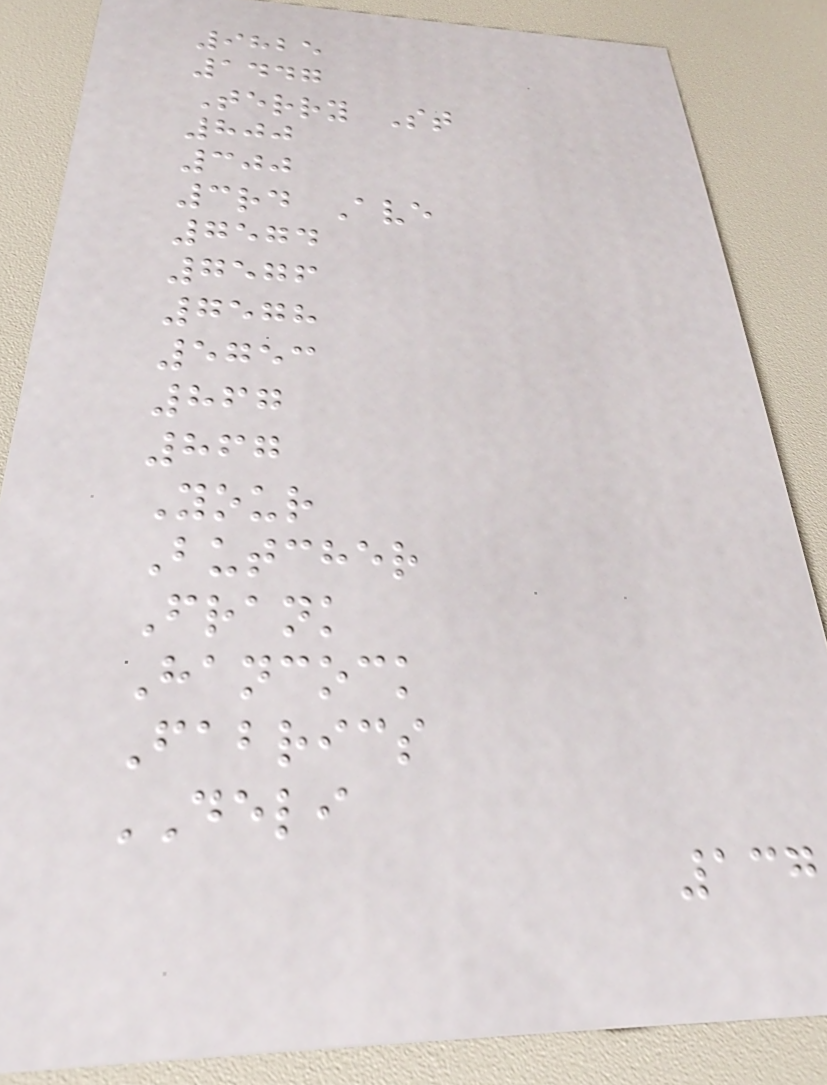9825
1447
Terry St
800
300
3rd Ave
7574
7576
7578
5753
867
867
Your
Butcher
Frank
Hancock
Fabrics
DELI
137
